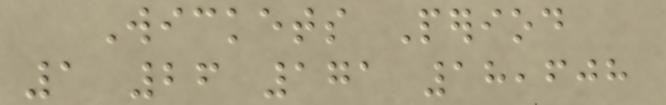Wickets Period
1 26 171 18,608
